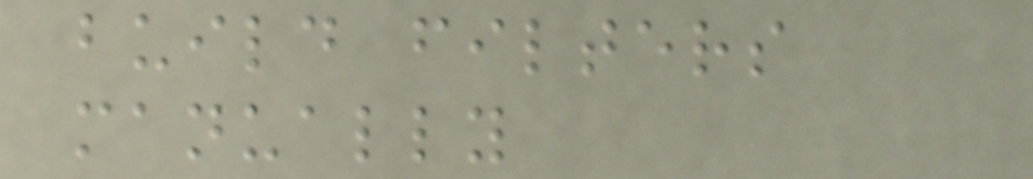build filters
manually
